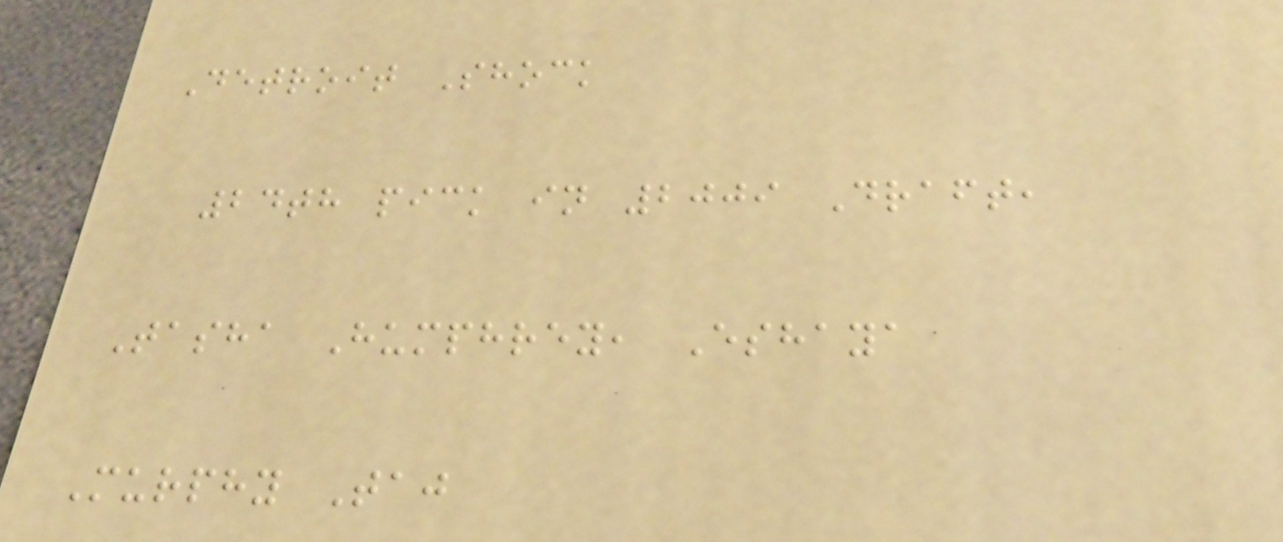Detroit Shock
24th pick in 2009 Draft,
Tasha Humphrey, Eshaya
Murphy Taj
